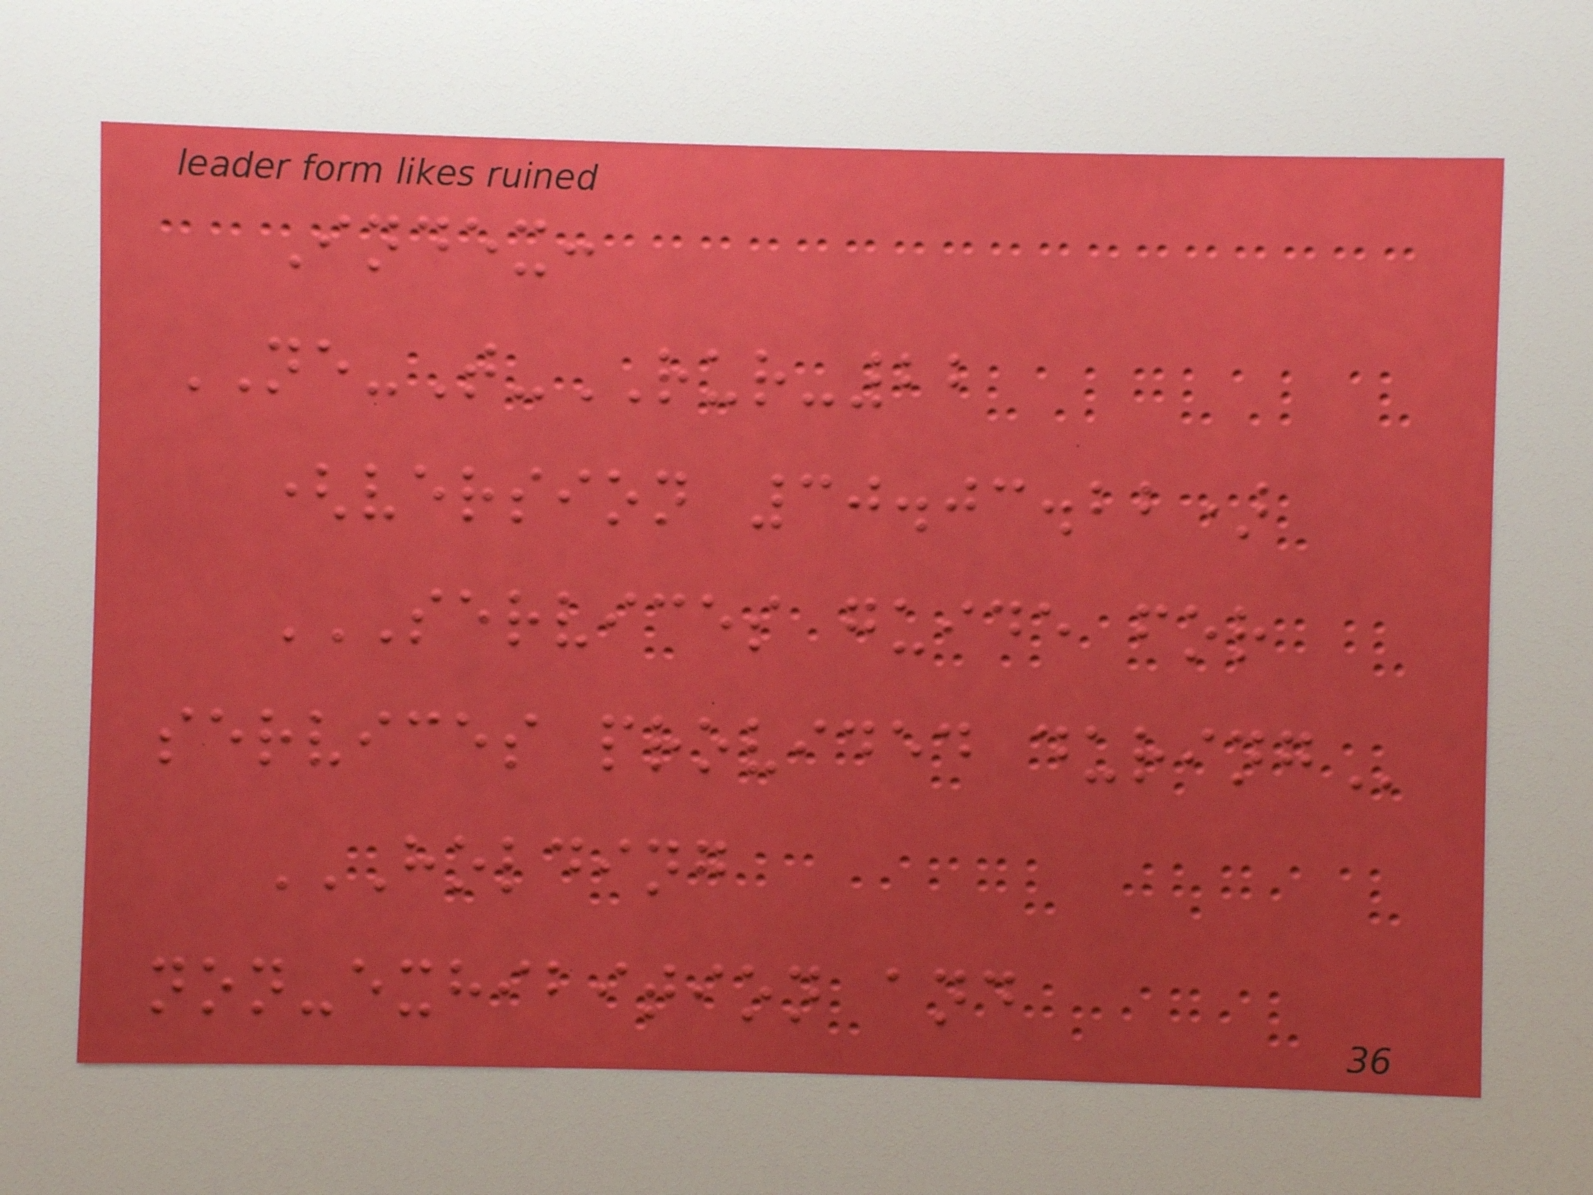Index:
NE-T-RUR-22
(version 30.03.22)
SERVICES GUIDE FOR
SERVICES PROVIDED DURING
HOLDING
NON-EXHIBITION AND
